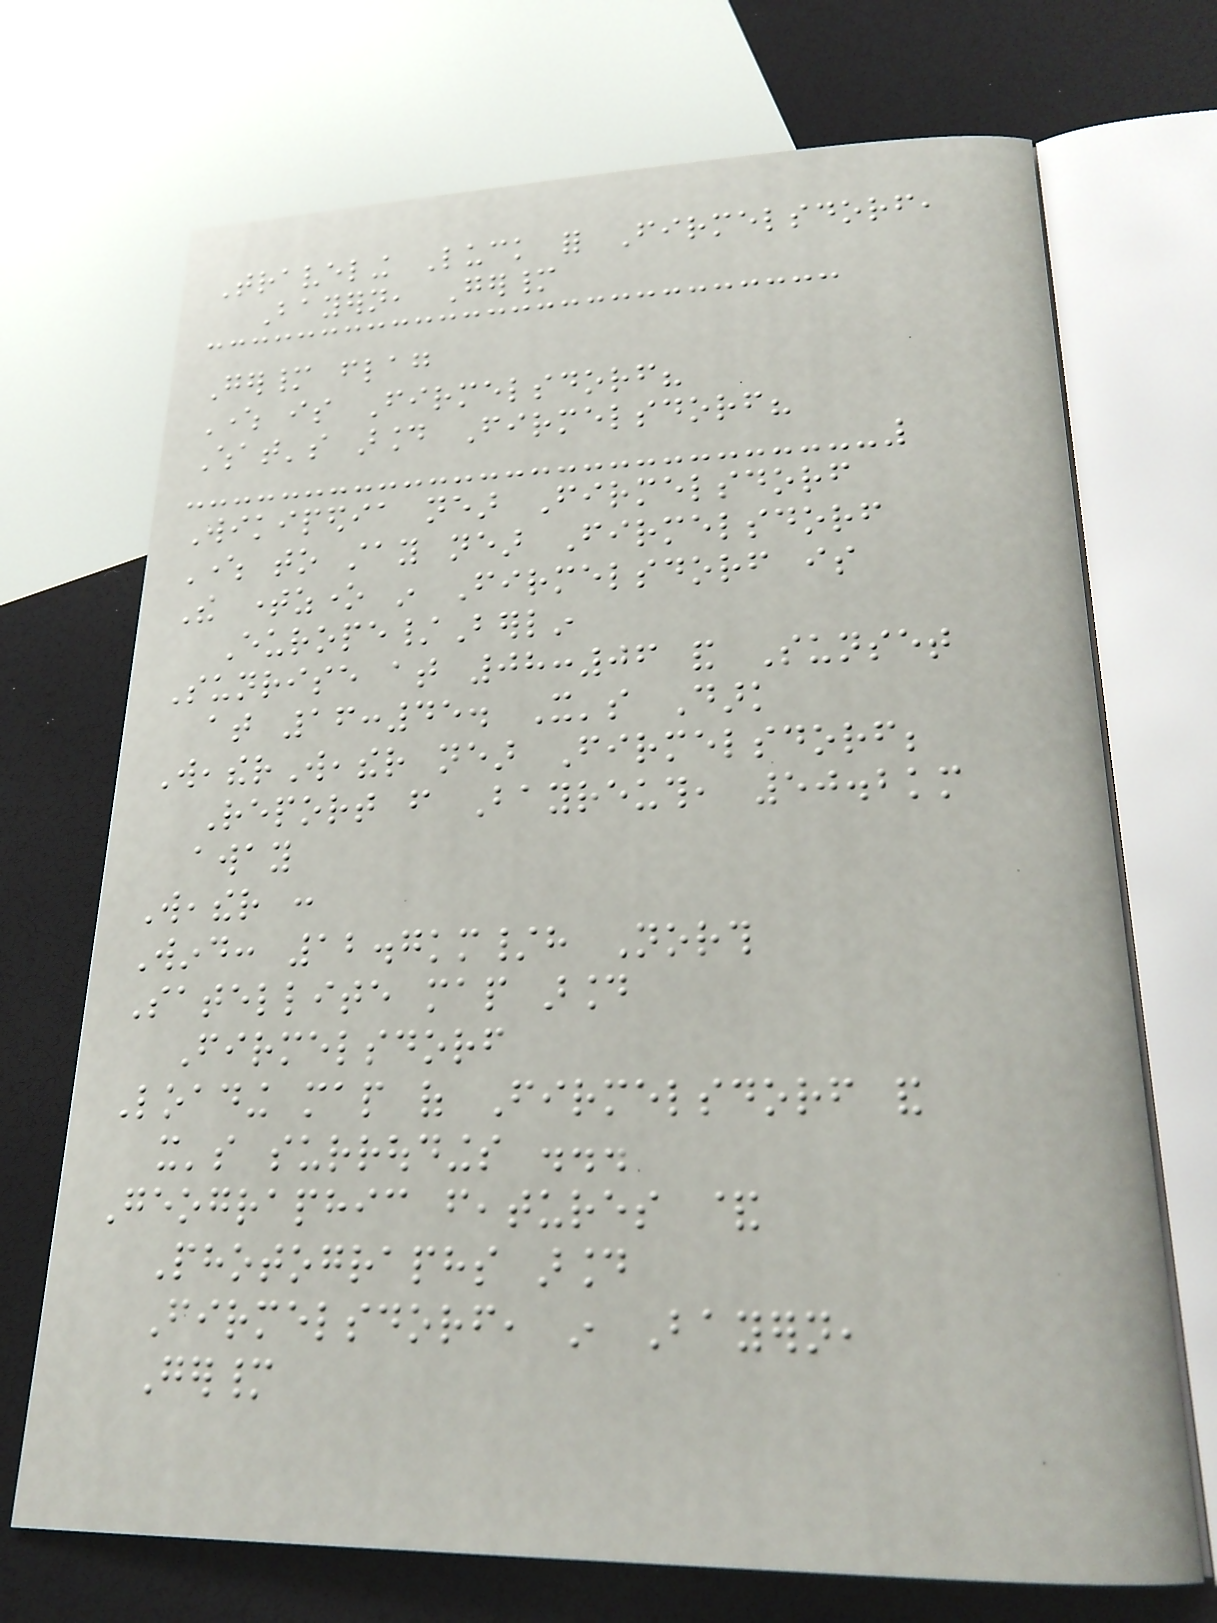Traveling Luck for Firmelsdorf,
Bayern, Germany
Germany flag
Where is Firmelsdorf?
What's around Firmelsdorf?
Wikipedia near Firmelsdorf
Where to stay near Firmelsdorf
The timezone in Firmelsdorf is
Europe/Berlin
Sunrise at 08:06 and Sunset
at 16:45. It's Dark
WeatherWeather near Firmelsdorf;
Report from Bayreuth, 50.2km
away
Weather :
Wind: 12.7km/h North
Satellite map around
Firmelsdorf
Loading map of Firmelsdorf and
it's surroudings ...
Geographic features &
Photographs around
Firmelsdorf, in Bayern,
Germany
